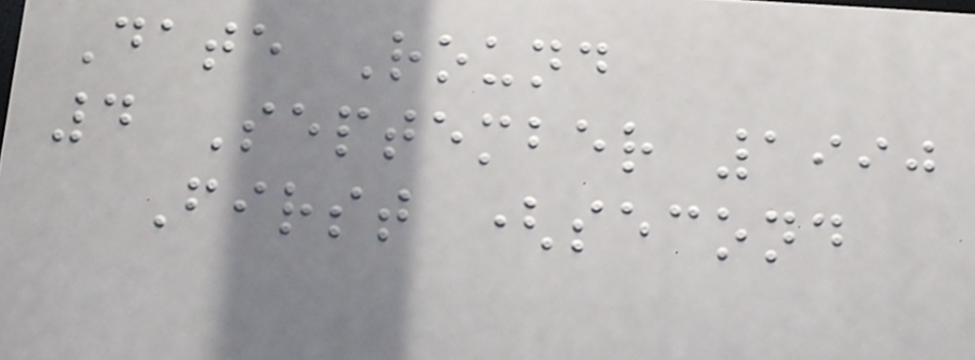Date Round
4 September 1990
First (second
